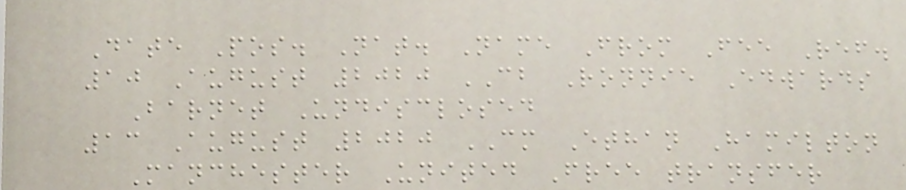Date Pos. Nat. Name From Fee Ref.
10 August 2020 CB Ronnie Edwards
Barnet Undisclosed
13 August 2020 CM Ethan Hamilton
Manchester United Free transfer
